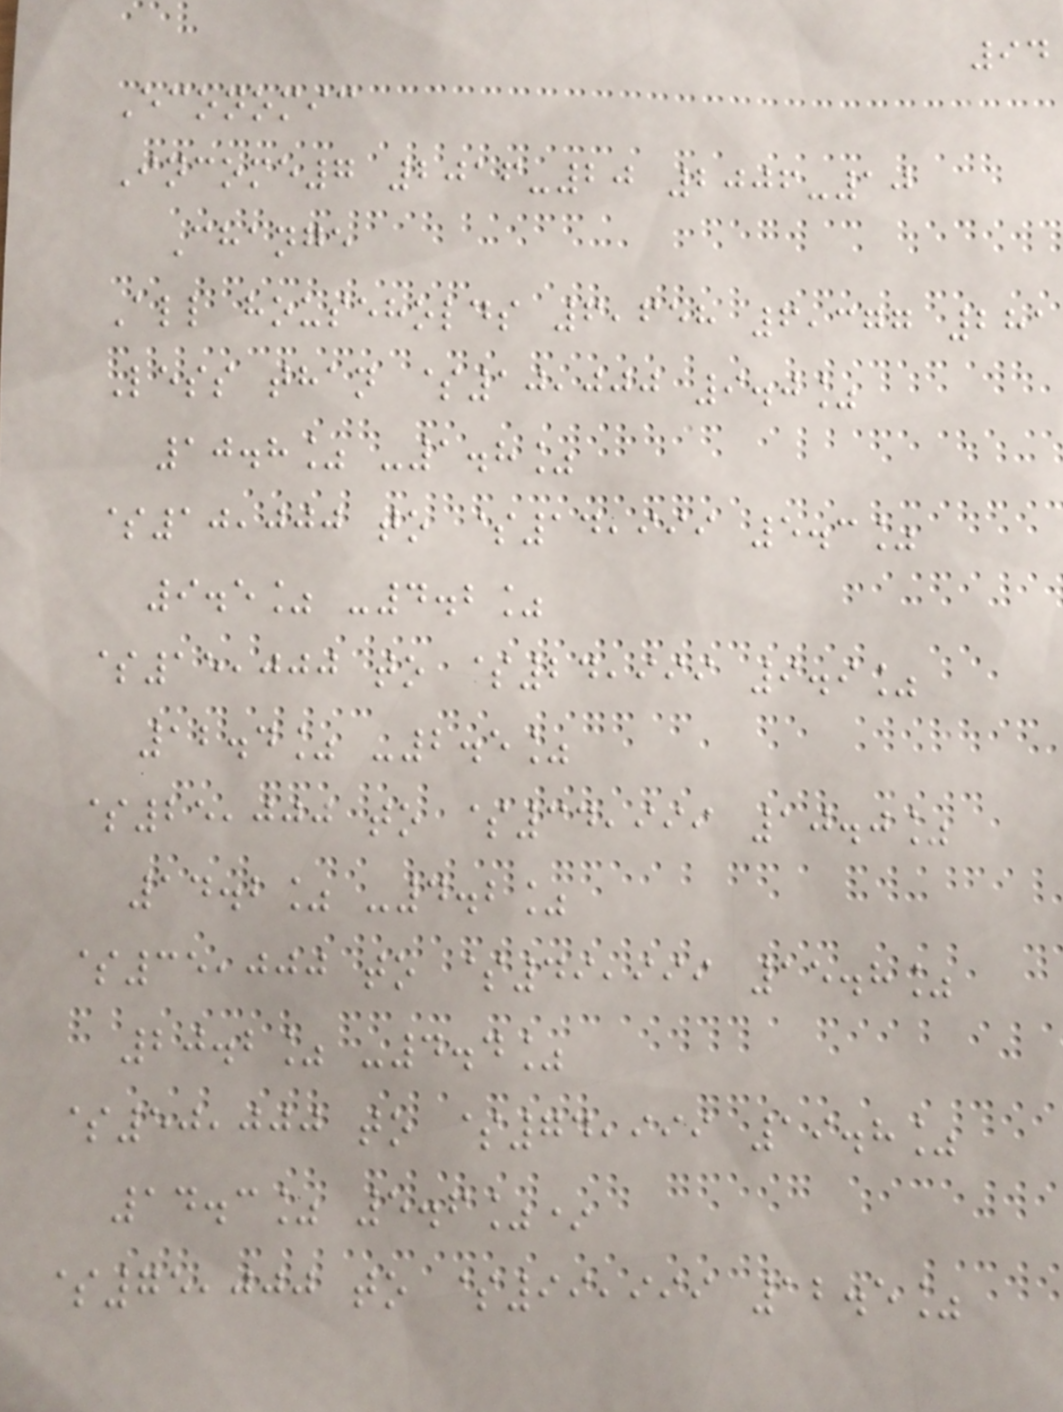94
Economic
Income7 2016-20 2006-10
Change
All households 6,658 6,377 281
Less than $10,000 9.0%
10.8% -1.8%
$10,000 to $14,999 5.3%
9.5% -4.2%
$15,000 to $24,999 9.9%
12.4% -2.5%
$25,000 to $34,999 10.0%
14.2% -4.2%
$35,000 to $49,999 15.8%
20.2% -4.4%
$50,000 to $74,999 19.8%
14.3% 5.6%*
$75,000 to $99,999 12.5%
